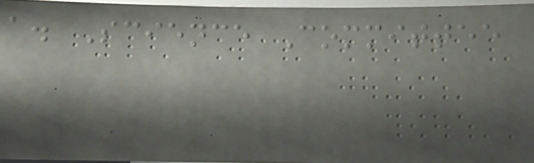a. Science Committee
